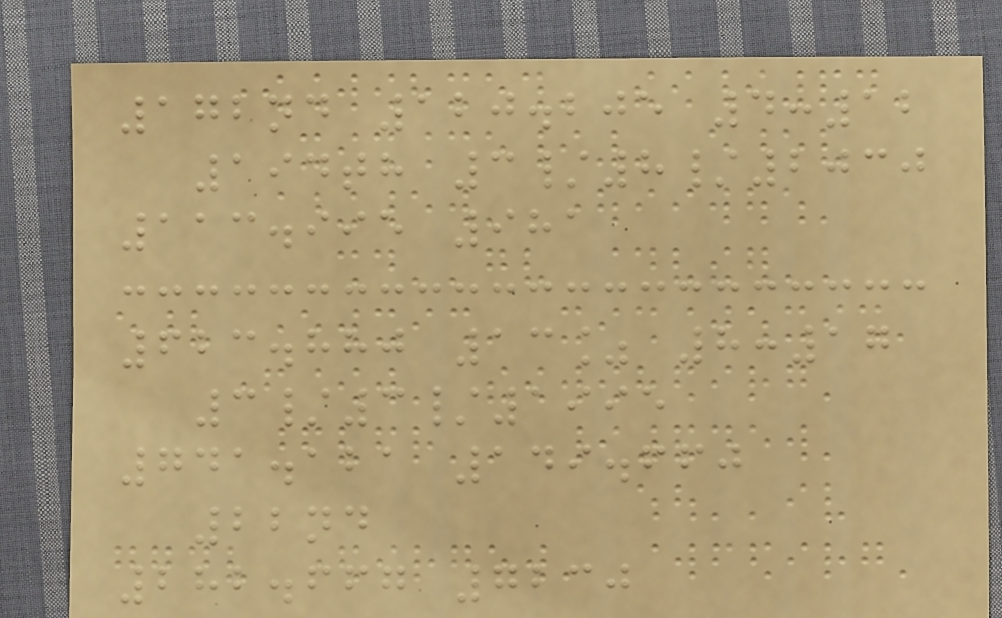172nd 120.205 4:12
194th 3/8/2030
113.995 981
623.880 13% 8:17
3/3/1995
741.121 149.660
22nd
282.667 7230
